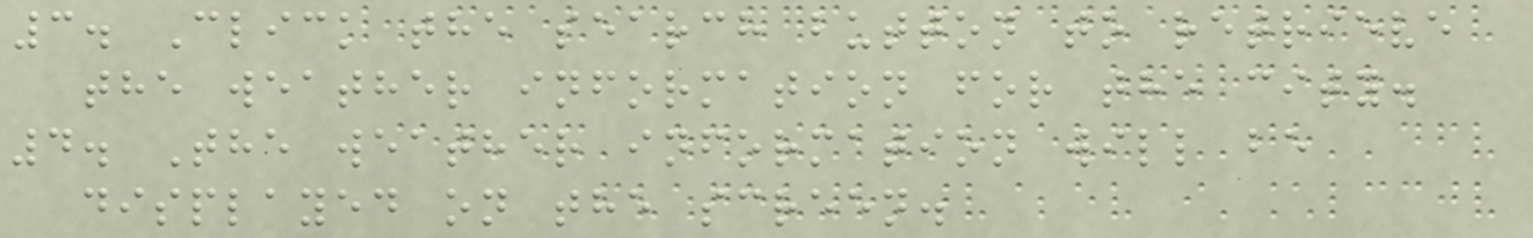3. Click the search button to retrieve
the weather information for the city.
4. The weather information will be
displayed on the screen.
